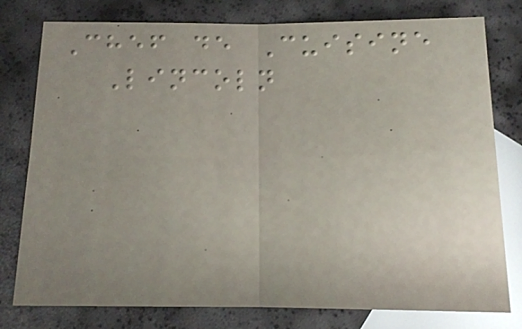Chef de Cuisine
Lincoln
